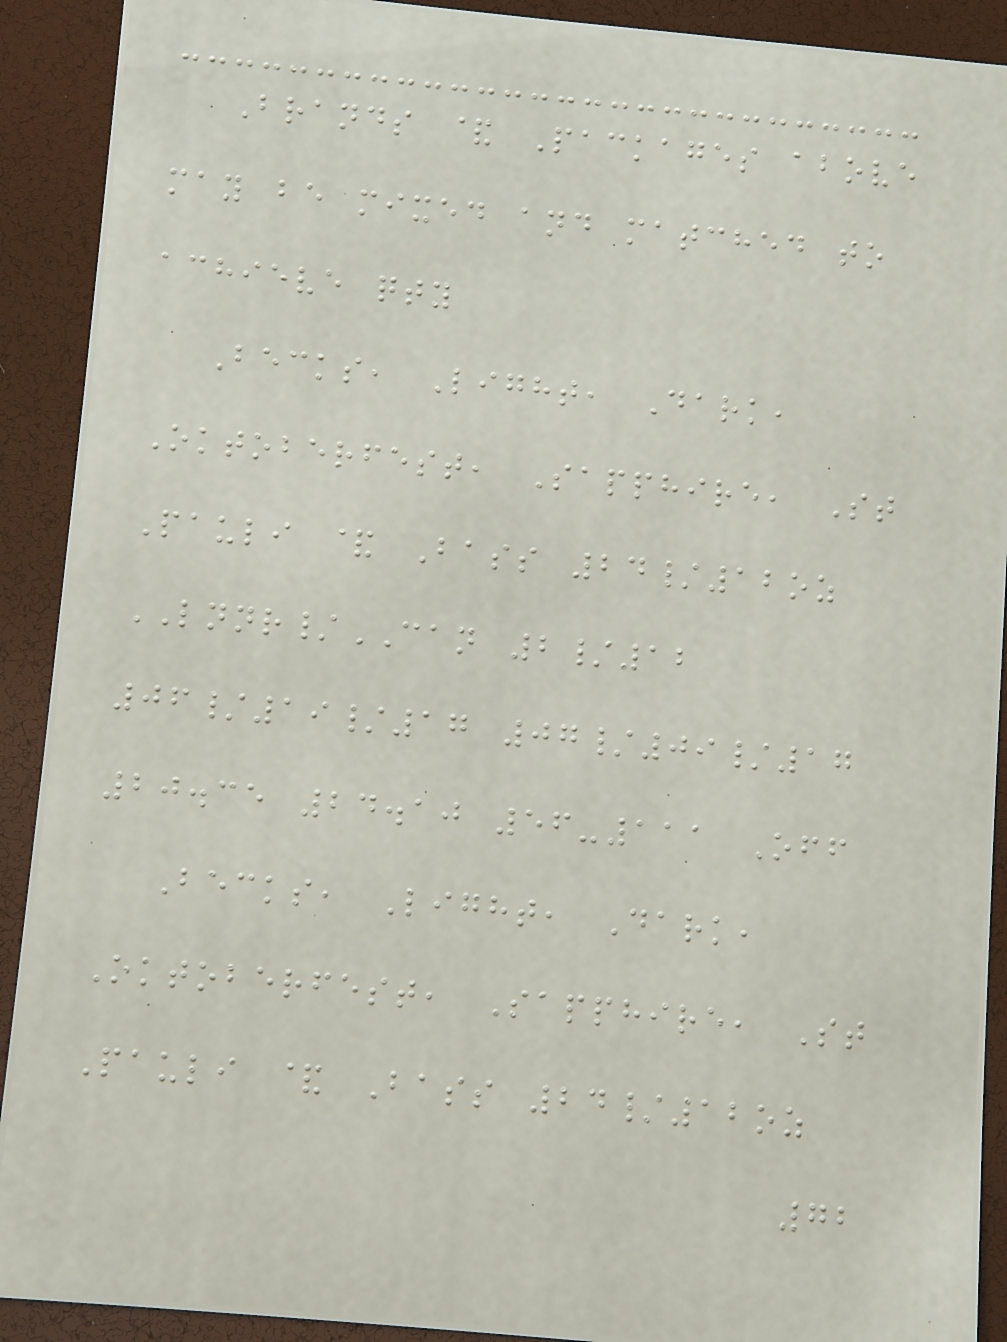Brands & Packages above
may be mixed and matched to
achieve qty
Becks, Light, Dark,
Oktoberfest, Sapphire, St
Pauli & Bass 24/12oz
LNNR/CAN 2/12
06/19/17 07/09/17
20.35 24.10 56-111 Off
Becks, Light, Dark,
Oktoberfest, Sapphire, St
Pauli & Bass 24/12oz
72
